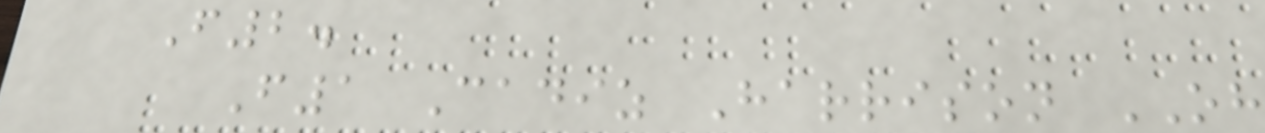F2.
F1 Cadiz Harrison OH
